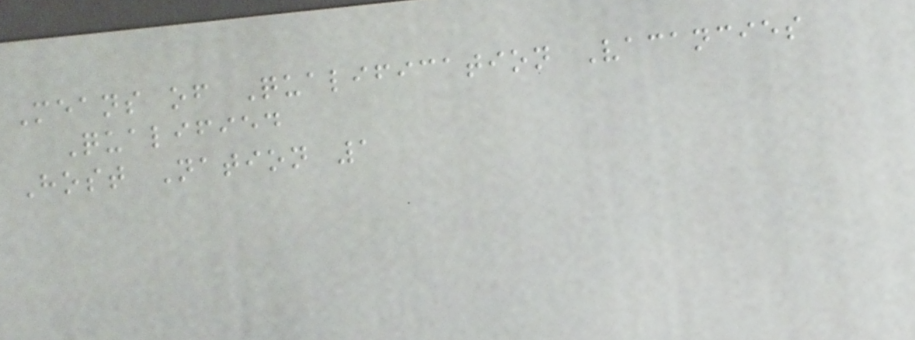Means of Qualification Vacancies
Qualified
Host Nation 1
